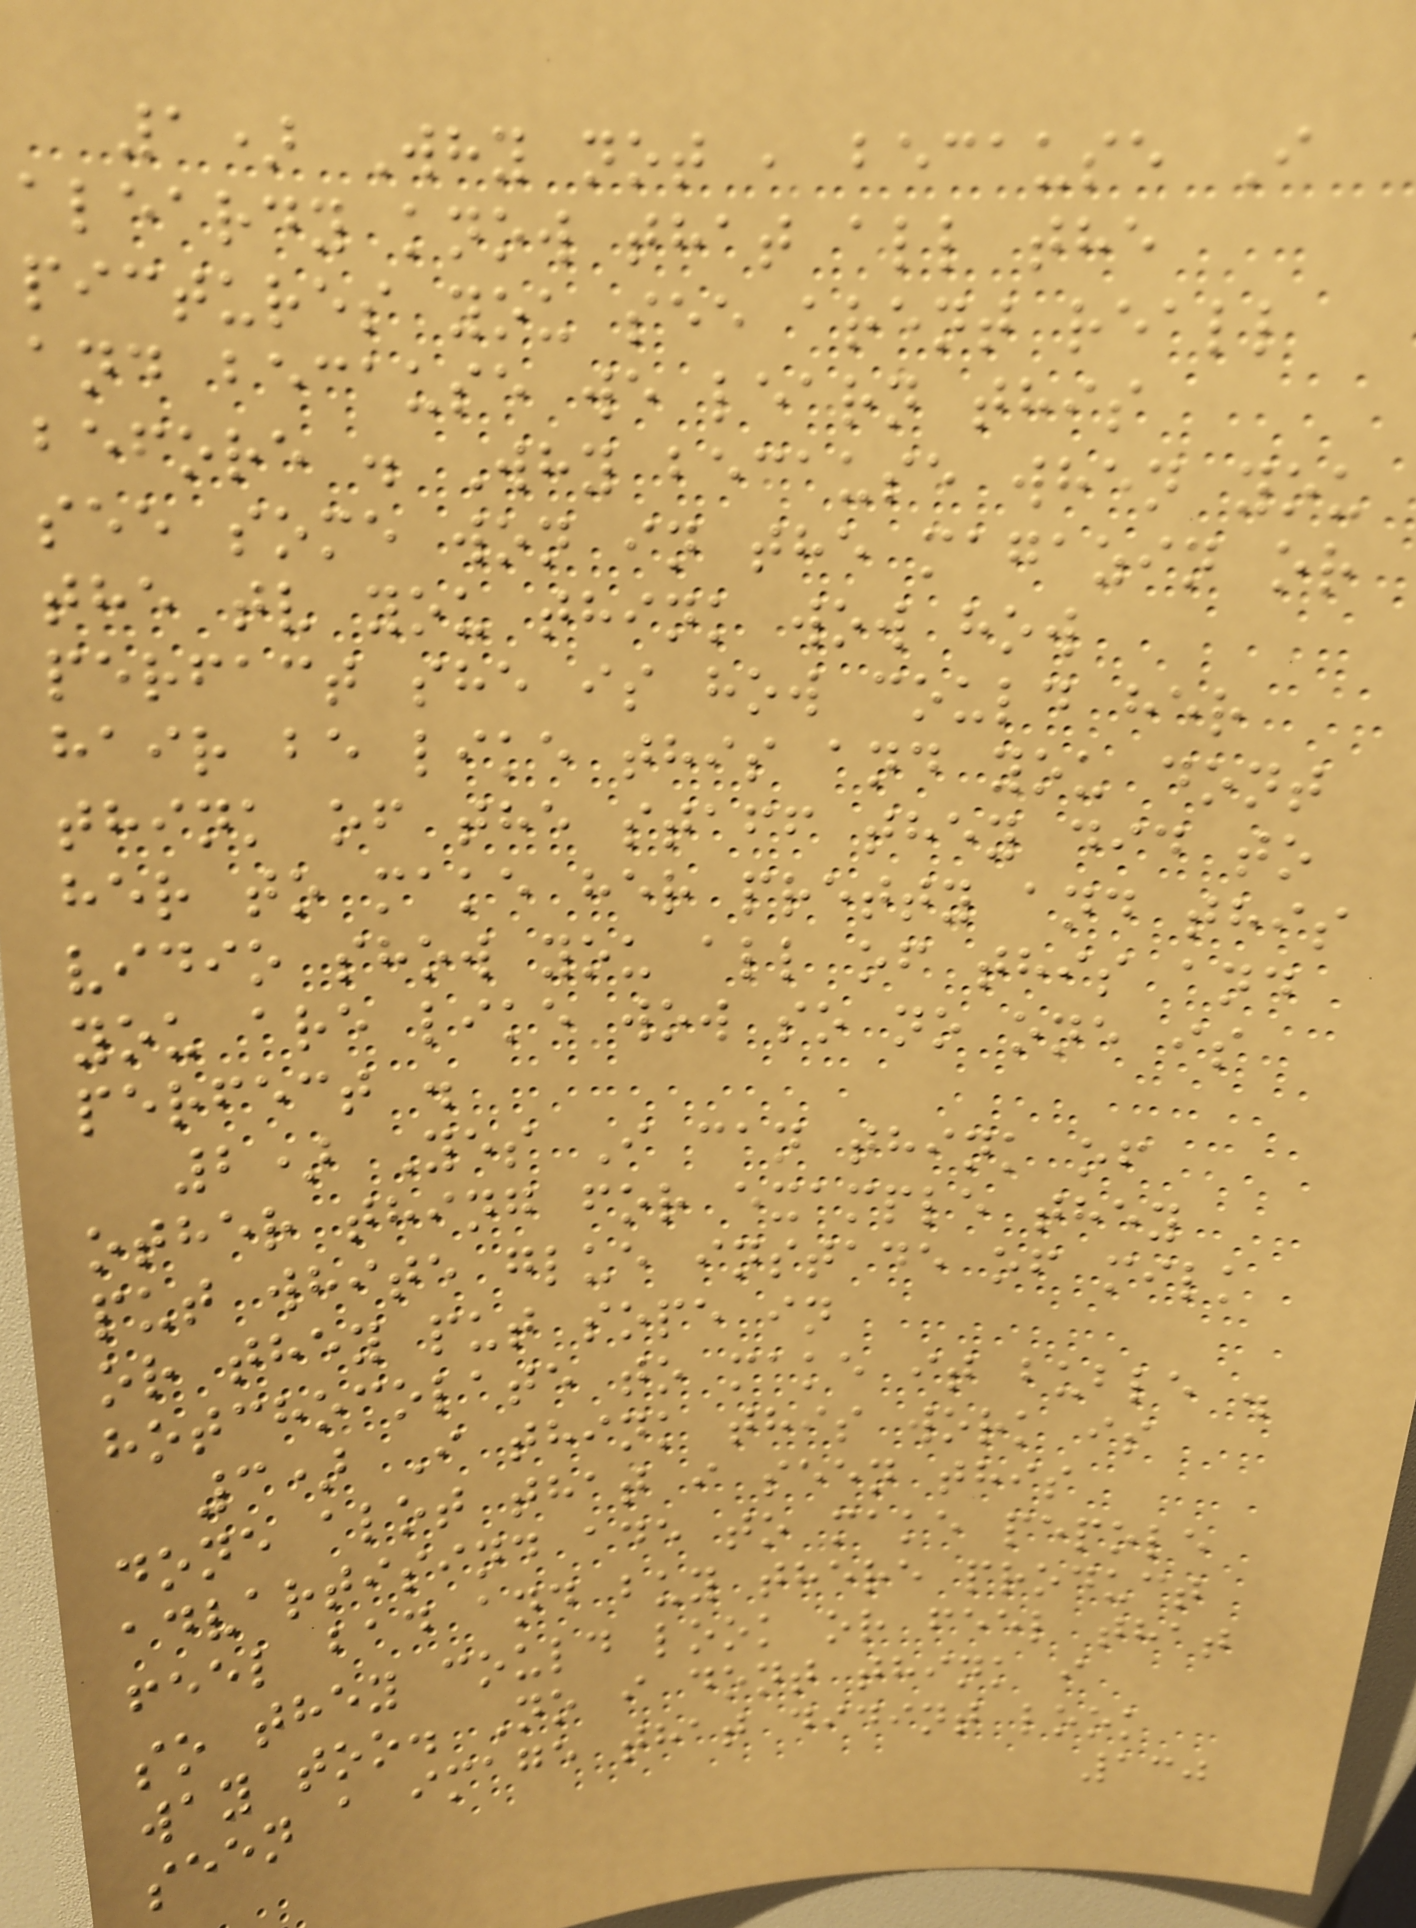1) Why not , because I
aleardy know that all the
pictures you see arent reall
and because we learn this
before . Why because when you
see some won in the magazin or
the tv you think wow how
perfact she is how could her
hair be like this and you dont
think of the staff they did to
her to make her pretty and this
vidio show you all of this and
you are like wow so no one is
perfect .
2) Yes I can think of
other thing for example they
put white glue instade of milk
or they put sope in
hotchocolate to make it buble .
3) I think this work is
done alot that i seen this
advartisind ade to make pepole
feel bad and buy there product
so they could look or feel that
way too. No i dont think i
seen a image that didint look
130
